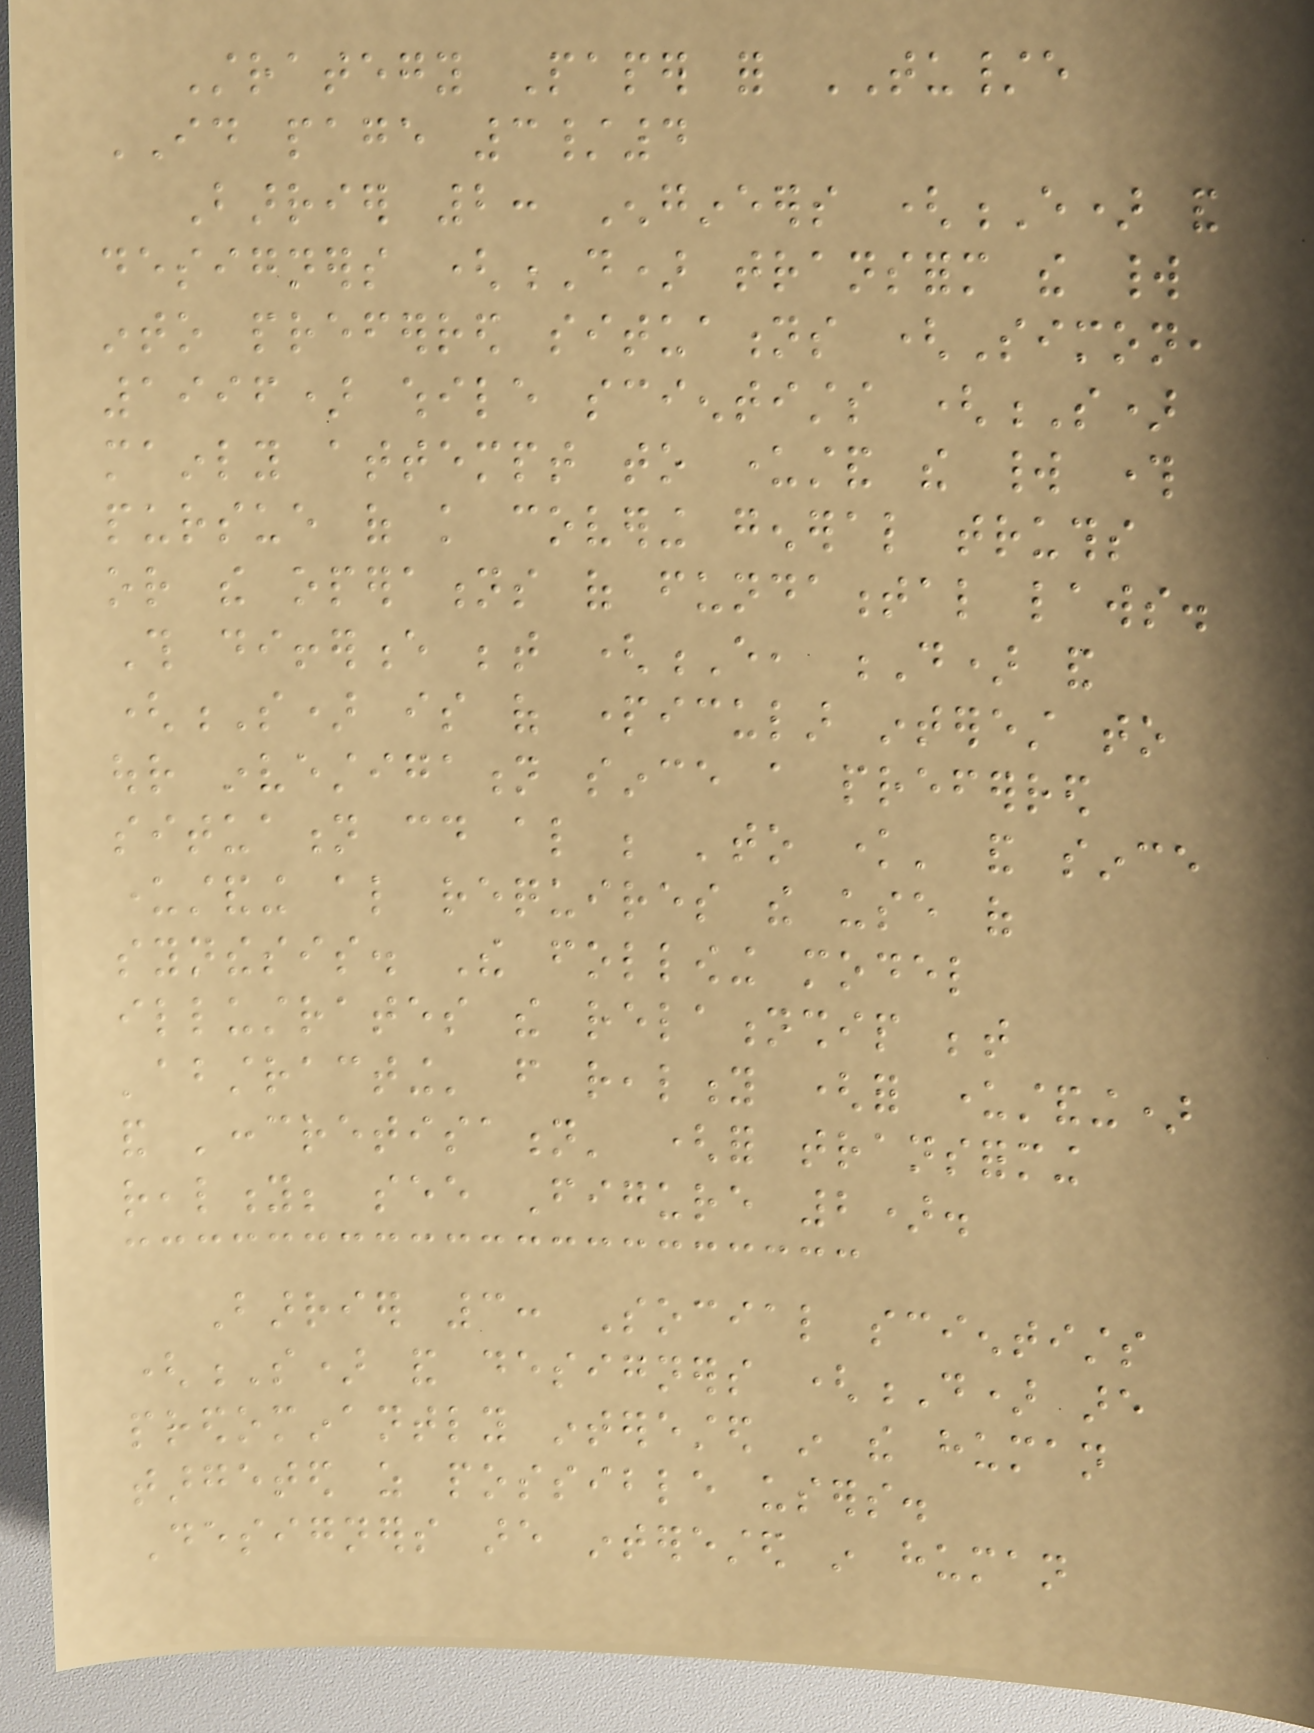Strategy Paper for TU/e
ID page 3/4
Barrier 2: Engineers (E) and
designers (D) transform the world
into preferred situations (Simon,
1996) while scientists (S)
mainly attempt to understand the world through
pursue of knowledge covering general truths
or the operations of fundamental laws.
This difference between (E, D) and
(S) is of particular interest to
our investigation since a preferred
situation could also be 'to know' and since
understanding also requires the use of
synthesis. The following model
illustrates the relationship between
'abstracting' from reality (for understanding)
and 'concretisation' (for transforming
reality; see Figure 2).
Barrier 3: Social scientists
(S) and designers (D) are
predominantly interested in the human
targeted as possible users.
Designers are interested in human
